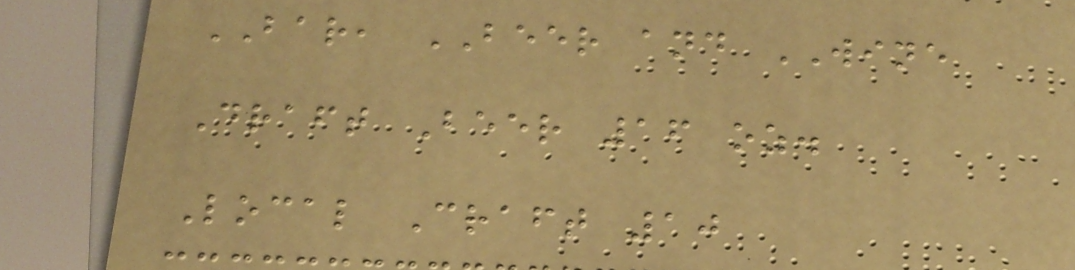BAR, BEER and WINE
Draft Beer 16 oz.
Local Craft 10
